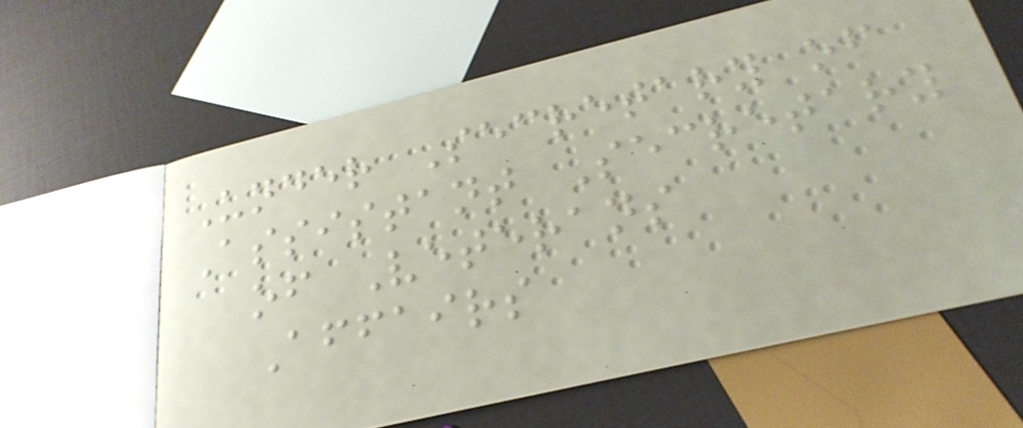Under Secretary of
Assistant Secretary
of Veterans
Affairs
